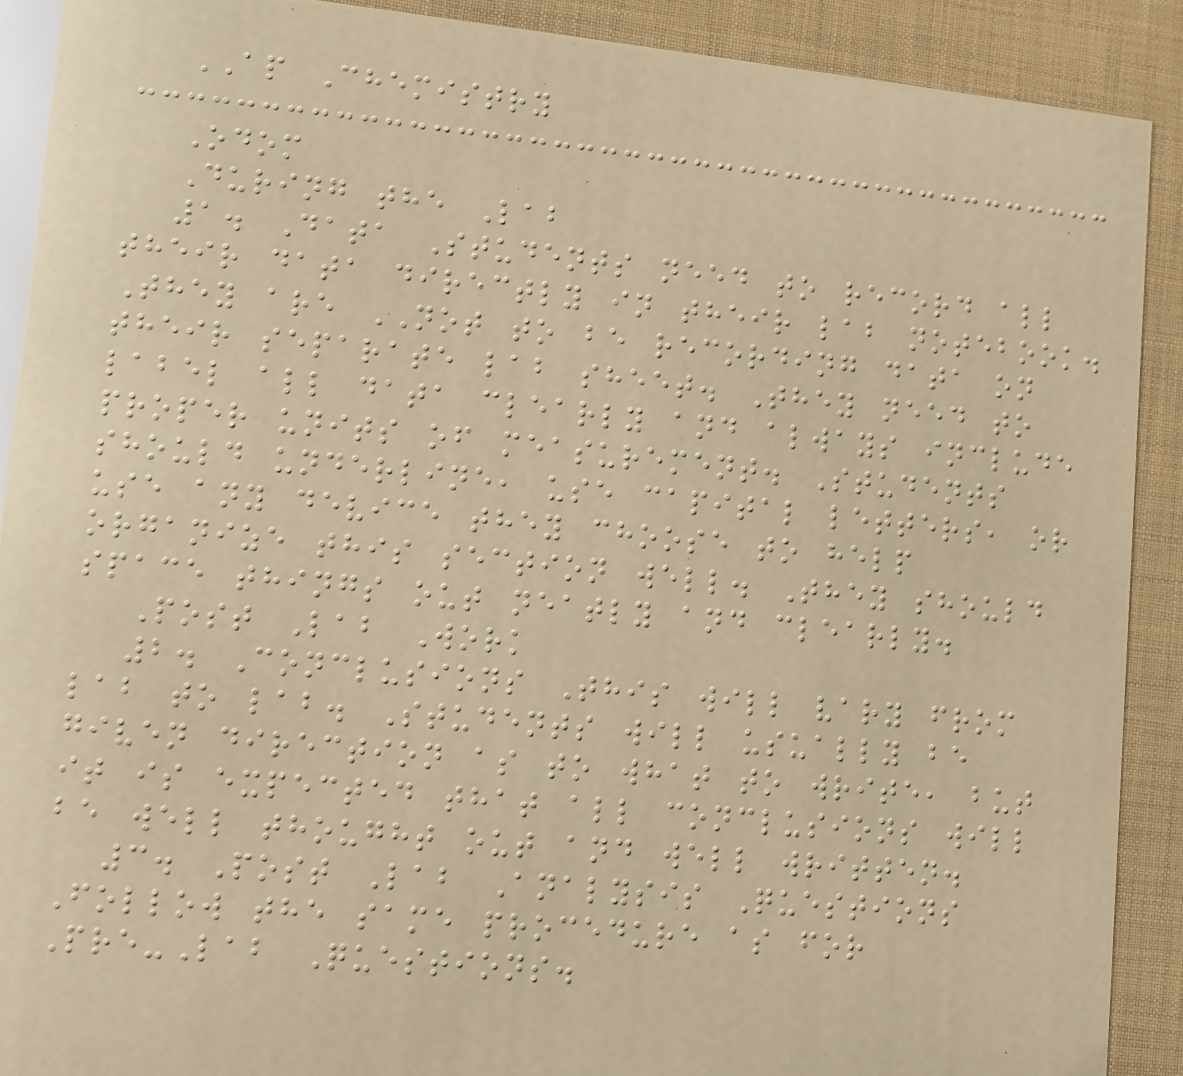AP Chemistry
Odom
During the Lab
1. Data Students need to record all
their data directly in their lab notebook.
They are NOT to be recording data on
their separate lab sheet. They need to
label all data clearly and always include
proper units of measurement. Students
should underline, use capital letters, or
use any device they choose to help
organize this section well. They should
space things out neatly and clearly.
Post Lab Work
2. Conclusions This will vary from
lab to lab. Students will usually be
given direction as to what to write, but
it is expected that all conclusions will
be well thought out and well written.
3. Post Lab Analysis Questions
Follow the same procedure as for
Pre-Lab Questions.
